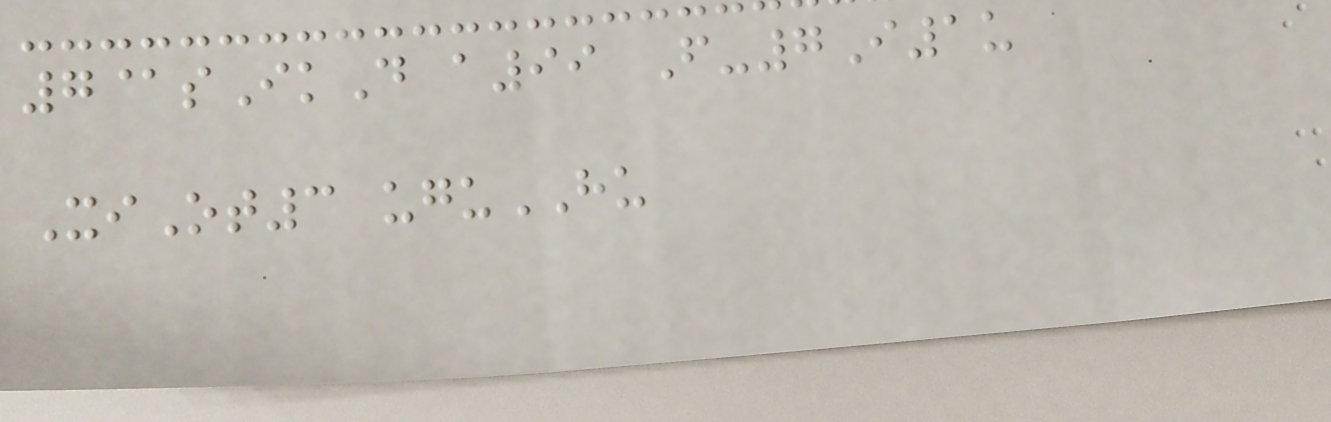7@sIkD a99 F-7I1u
XiOt3 uguHU
